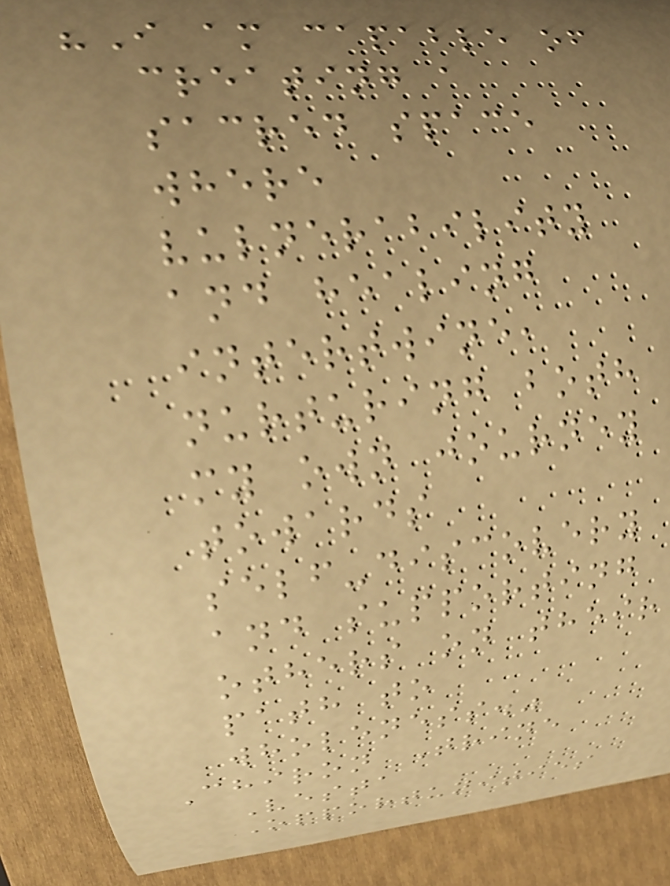"I am capable of
creating a
sacred space
where
vulnerability
and healing
intertwine,
nurturing both
my own journey
towards
self-discovery
and supporting
others on their
path to
wholeness."
Chiron Trine
Vesta
Opportunities
